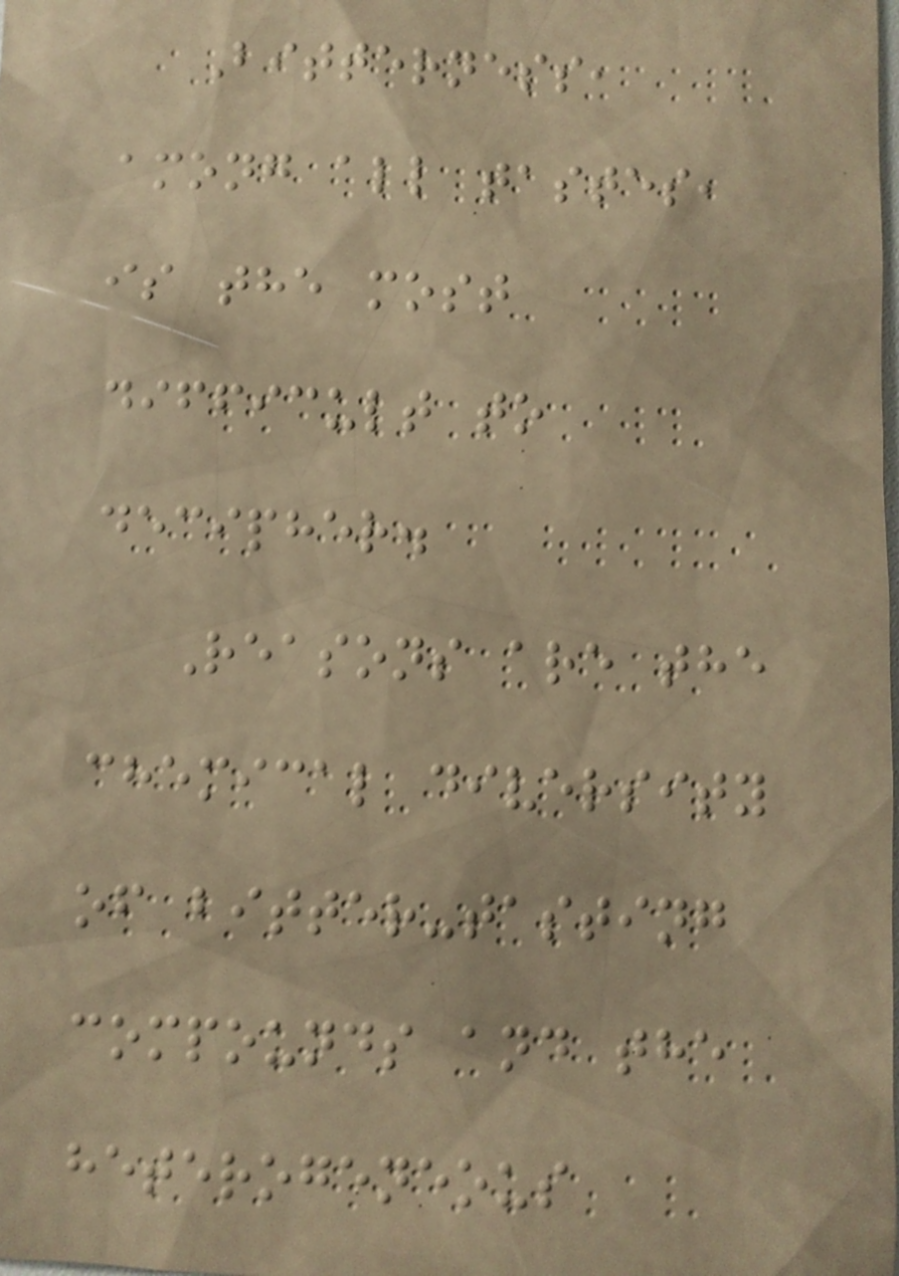Bitterness,
among all tastes,
is the most
difficult to
decipher.
Reasons are the
chemical diversity
of bitter-tasting
compounds and the
heterogeneous
